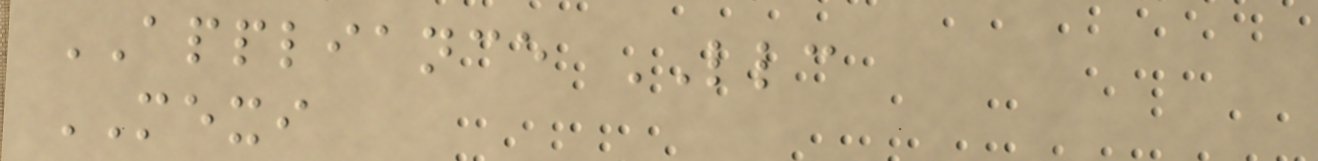APPLIANCE LLC
MEXI
